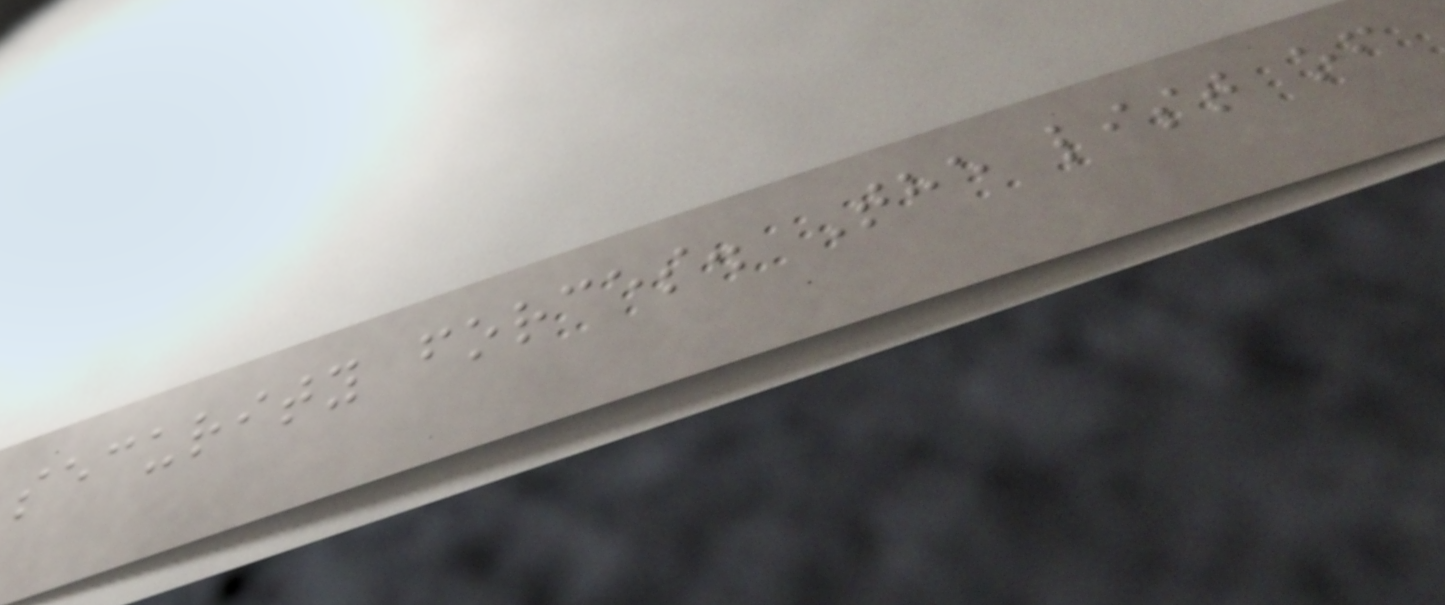security forces. The list of
